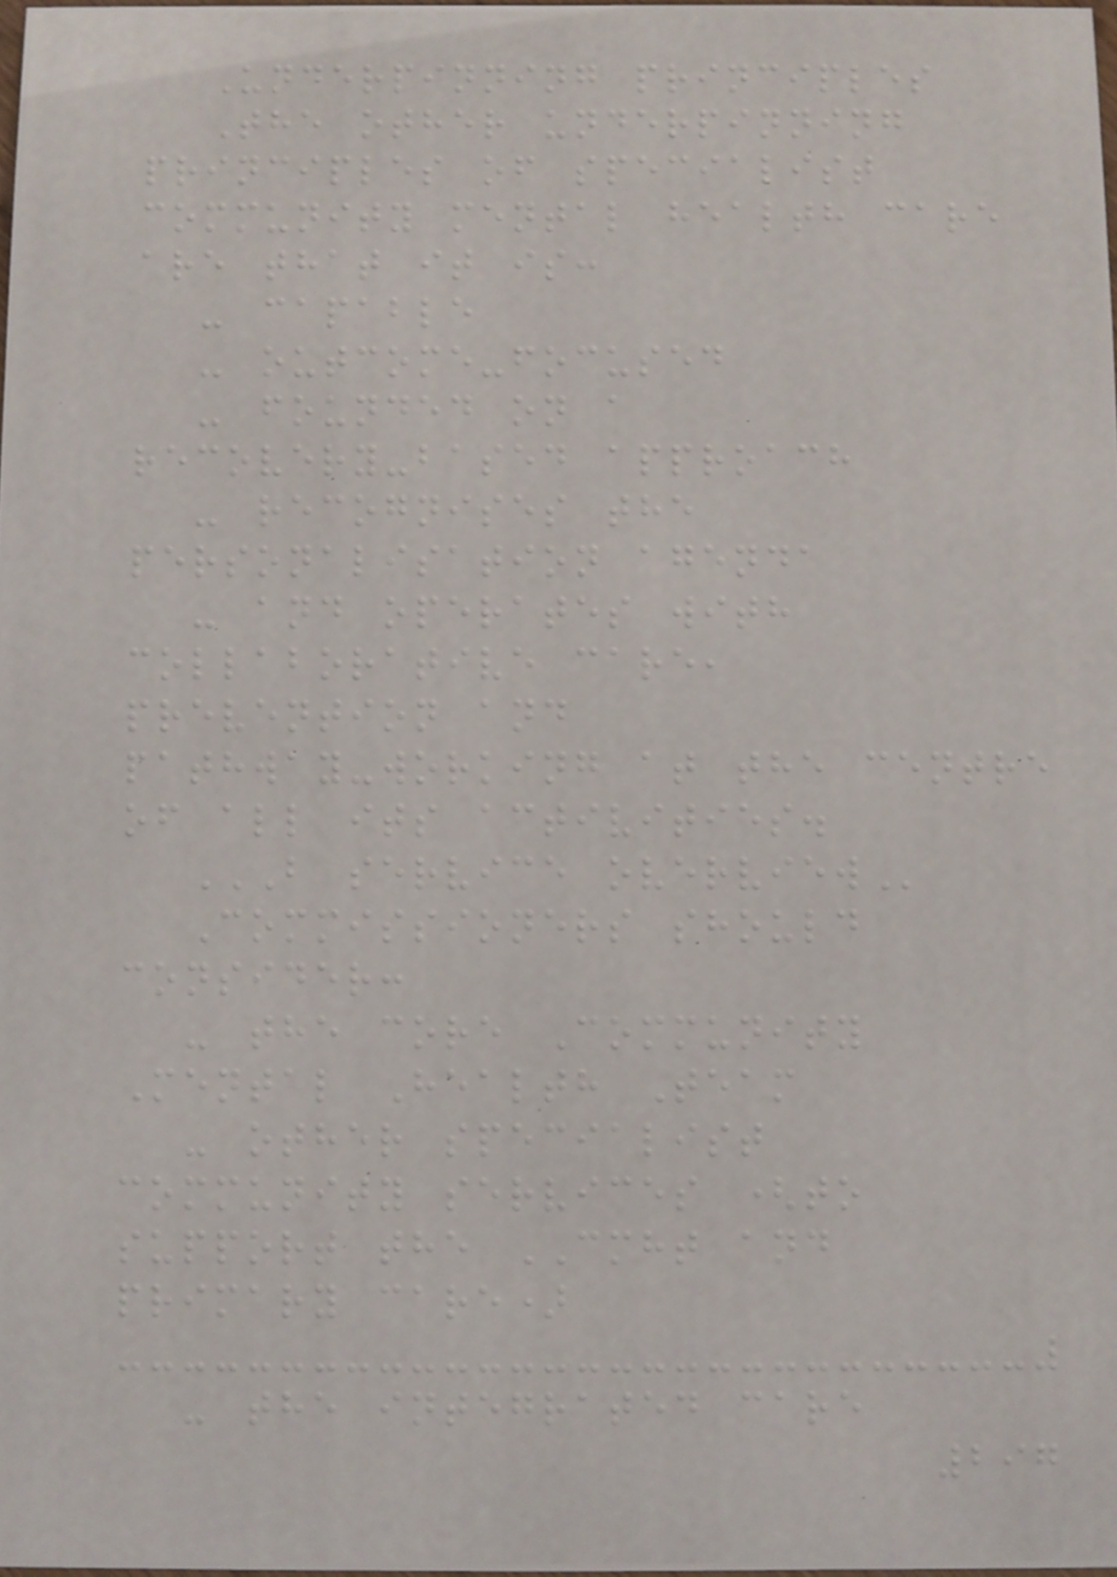Underpinning principles
The other underpinning
principles of specialist
community mental health care
are that it is:
- capable
- outcome-focused
- founded on a
recovery-based approach
- recognises the
personalisation agenda
- and operates with
collaborative care,
prevention and
pathway-working at the centre
of all its activities.
B SERVICE OVERVIEW
Commissioners should
consider:
- the core Community
Mental Health Team
- other specialist
community services (to
support the CMHT and
primary care)
- the integrated care
297
